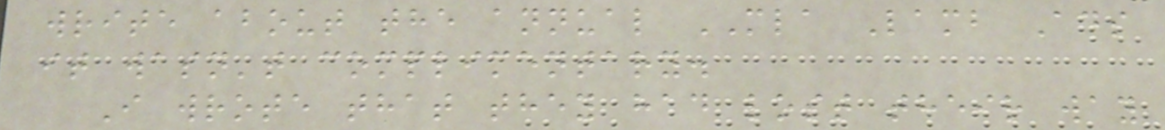write about the annual MLA Lamb Ads
it wasn't complimentary.
I wrote that they had lost their way
